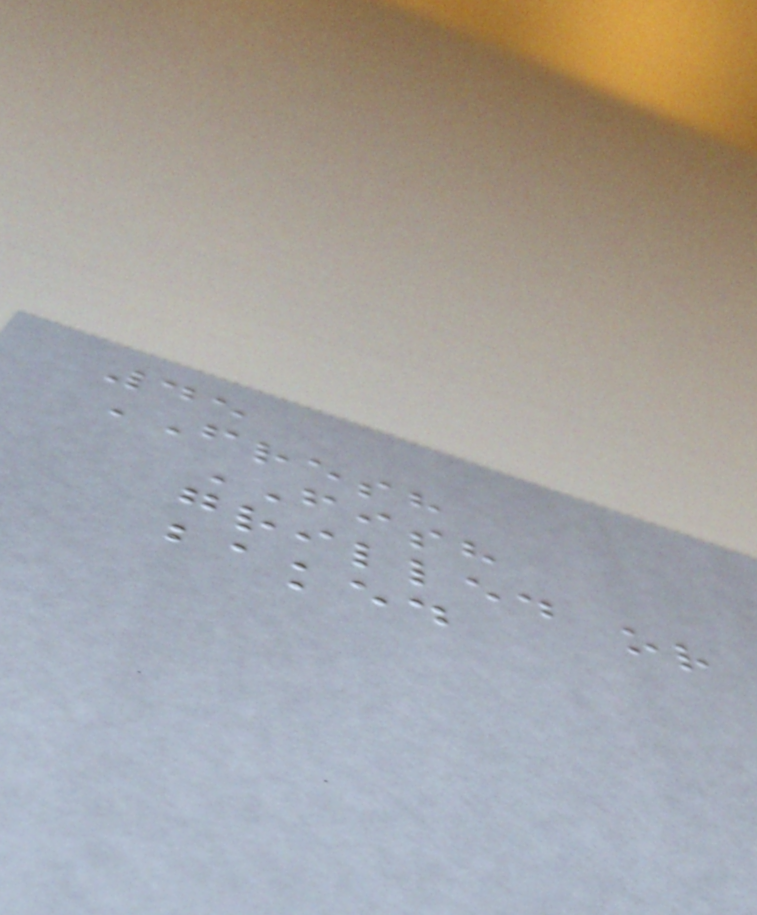45
FRESH
FISH
grilled or
baked
